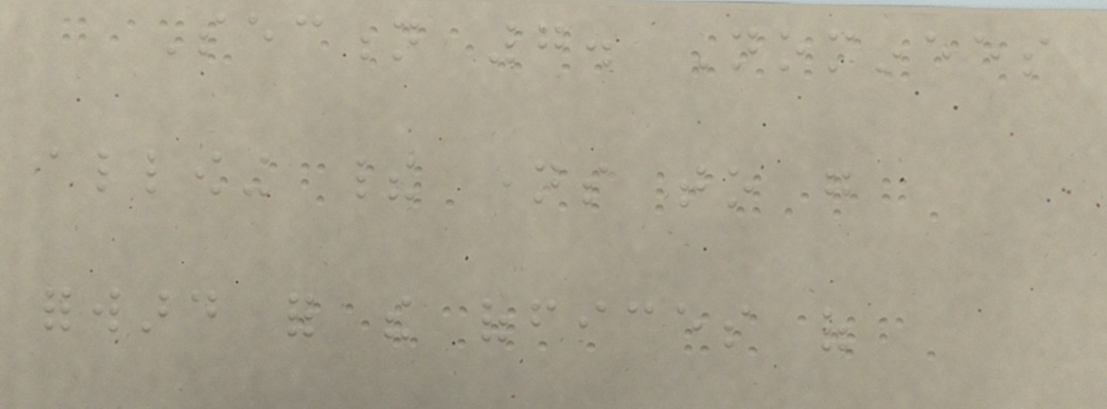Section 7. Nominees
allowing their names to go
forward for the offices of
